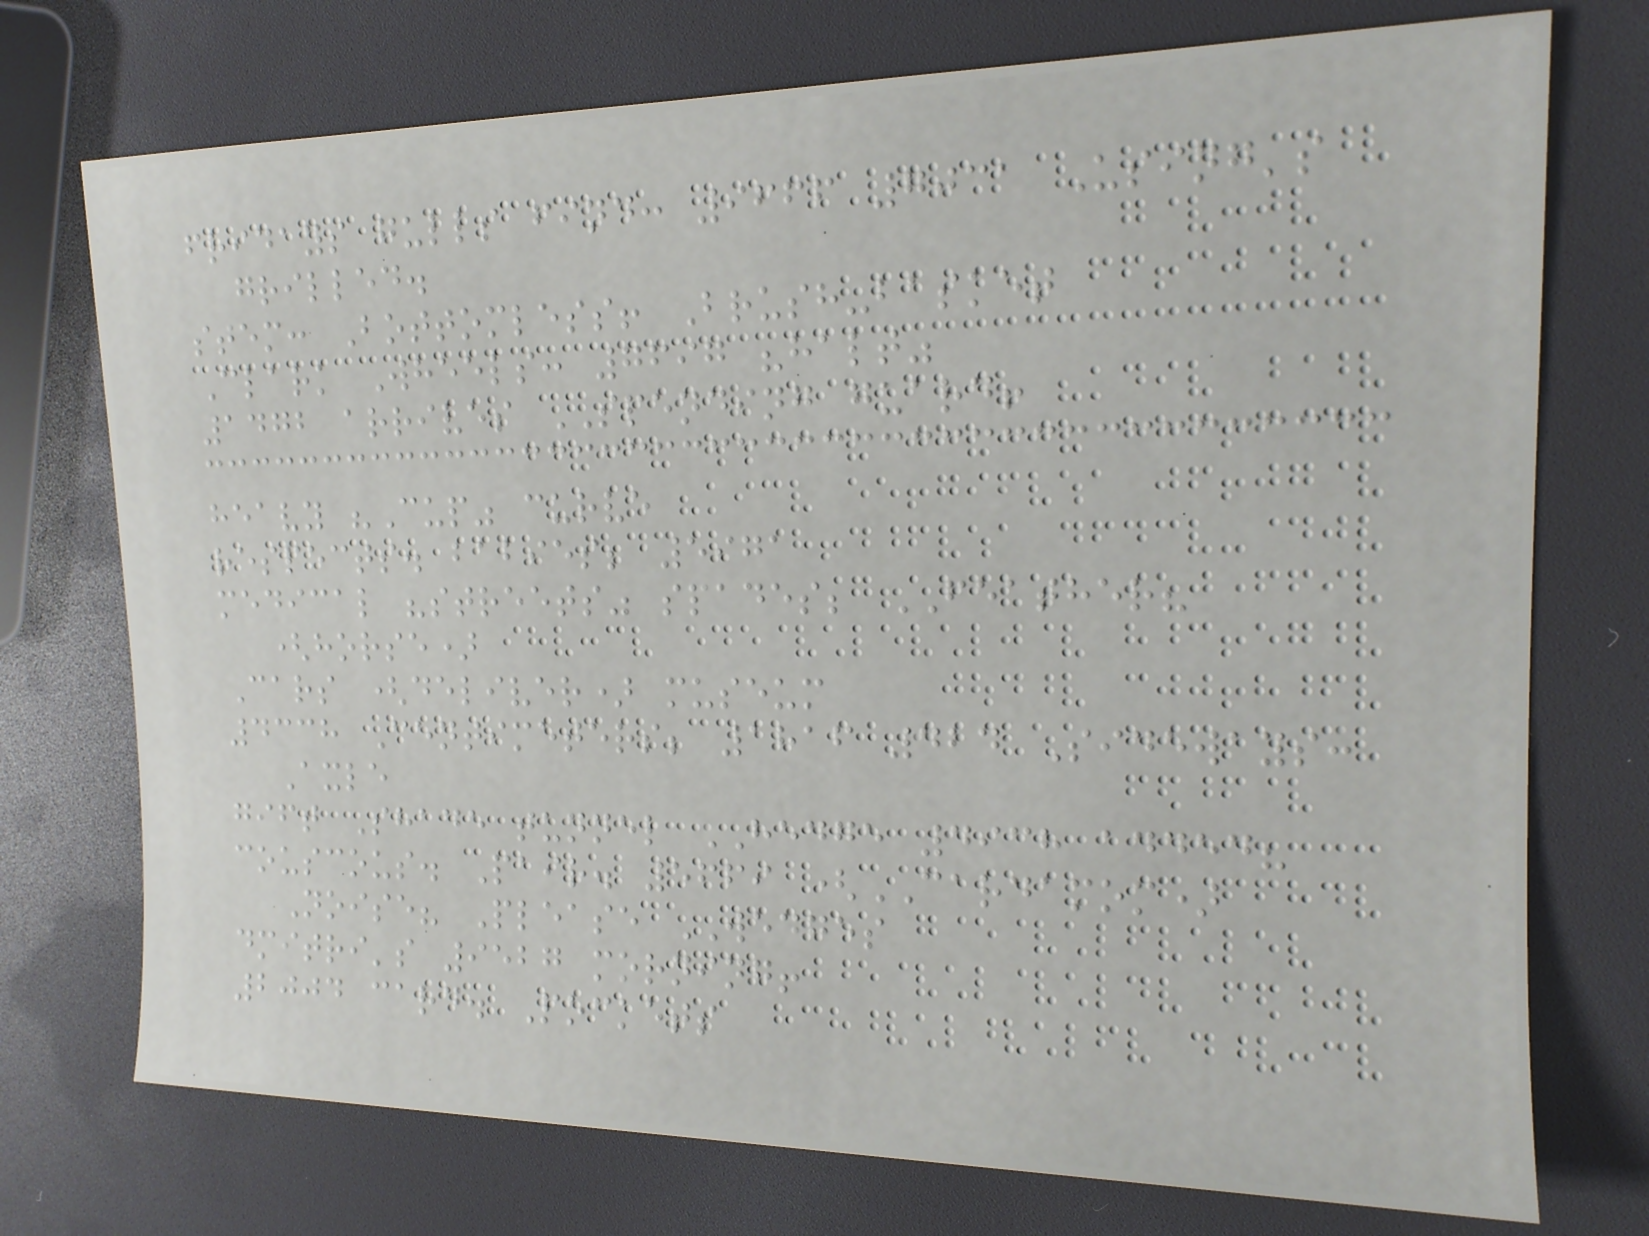fridays gulls find: 9666 7031 Using's
grilled.
stem: Bottomless! Brush-basket
Clark Wheels: 7697 "halt"
1472 arrives SPENDING guard!
heavy "Cup" curve
respects. babies; 5971
medical "streets" spades; FEATHER?
(horse)
Cars (deliver) museum
4338 Centimeters; 1816 424 Sideways:
Axle
gift Shade tunnel HEDGE 4938 added?
couscous. Pair. 5669 (CARDAMOM)
Noise? Please WEDGES
dmitri's 9527 morning!
2004 card. Pockets
